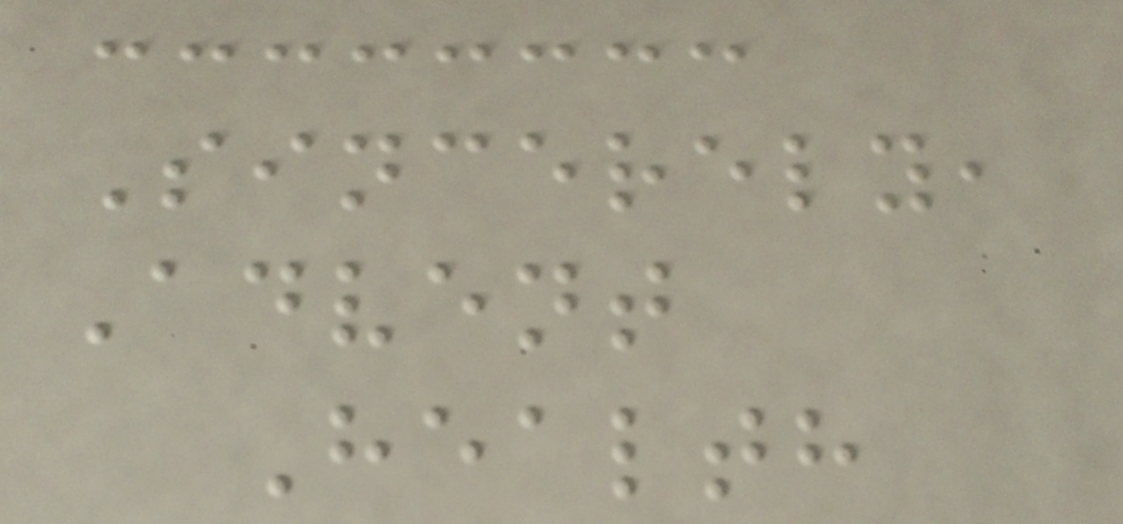Sincerely,
Advent
Health
